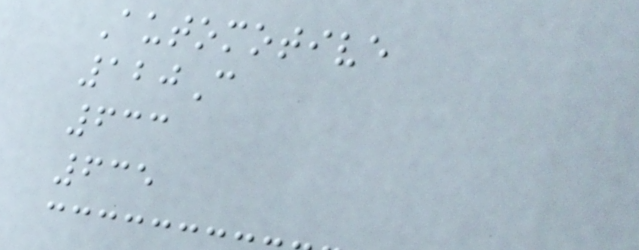Automotive
120C
633
635
